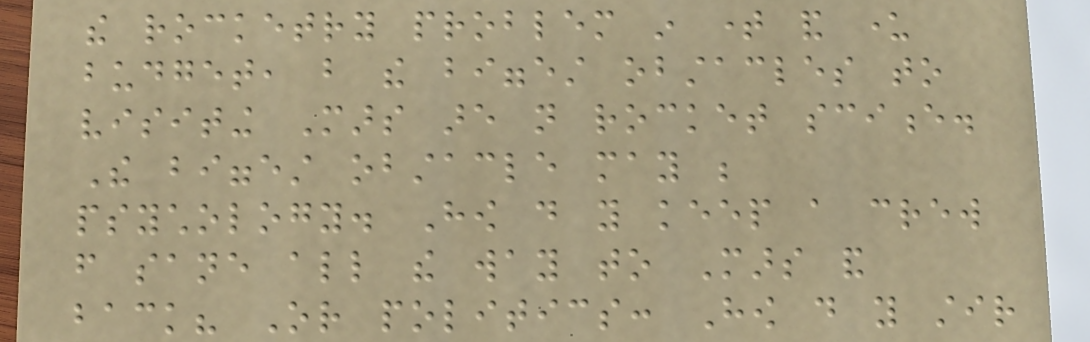the rocketry problem in time and under
budget, but the biggest obstacles to
visiting Mars are not rocket science.
The biggest obstacle may be
psychology. How do you keep a crew
from sane all the way to Mars and
back? Or politics: How do you stir
